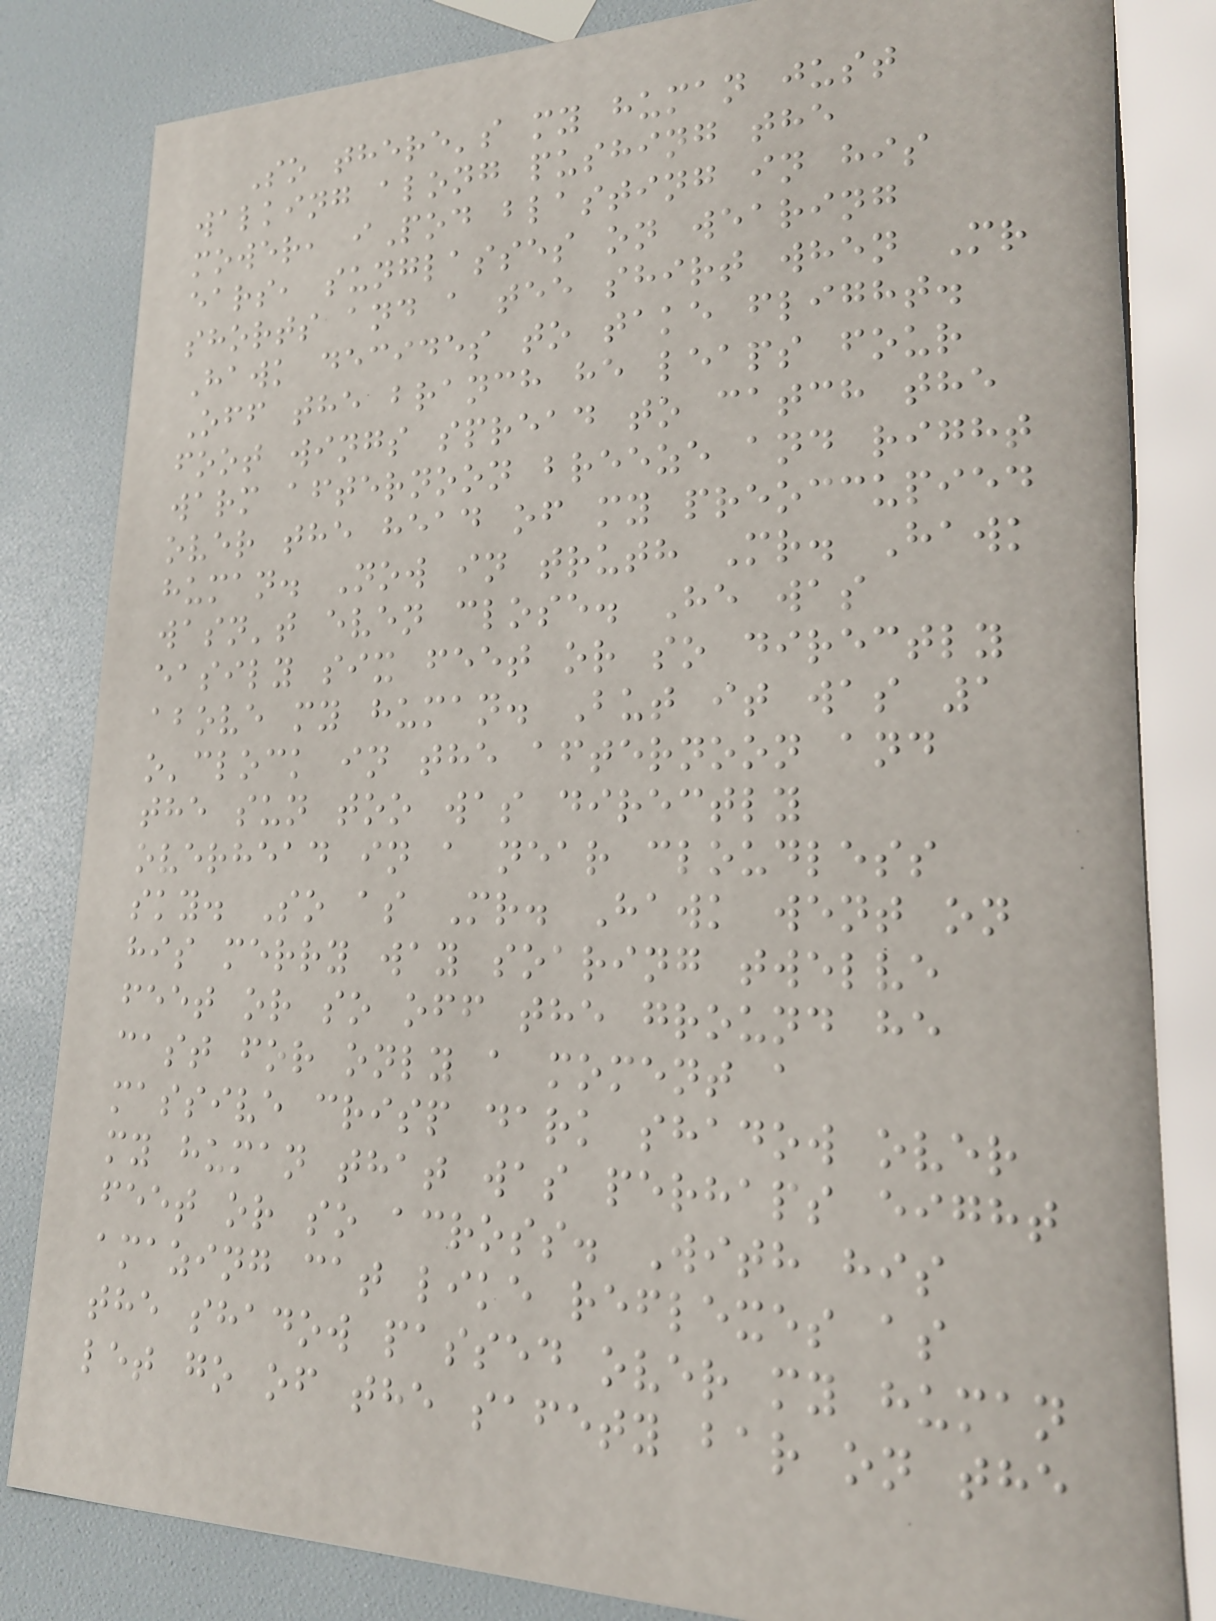So there's my human just
walking along pushing the
mower, iPod blasting in his
ears, sunglasses on wearing
shorts and a tee shirt when Mr
Hawk decides to take flight.
Off the branch he leaps four
foot wings spread to catch the
warm afternoon breeze and right
over the head of my preoccupied
human. Now in truth Mr. Hawk
wasn't even close. He was
easily six feet or so directly
above my human. But it was 1
o'clock in the afternoon and
the sun too was directly
overhead in a near cloudless
sky. So as Mr. Hawk went on
his merry way soaring twelve
feet or so off the ground he
cast for only a moment a
massive crisp dark shadow over
my human that was perhaps eight
feet or so across. With his
amazing cat like reflexes as
the shadow passed over my human
let go of the safety bar on the
